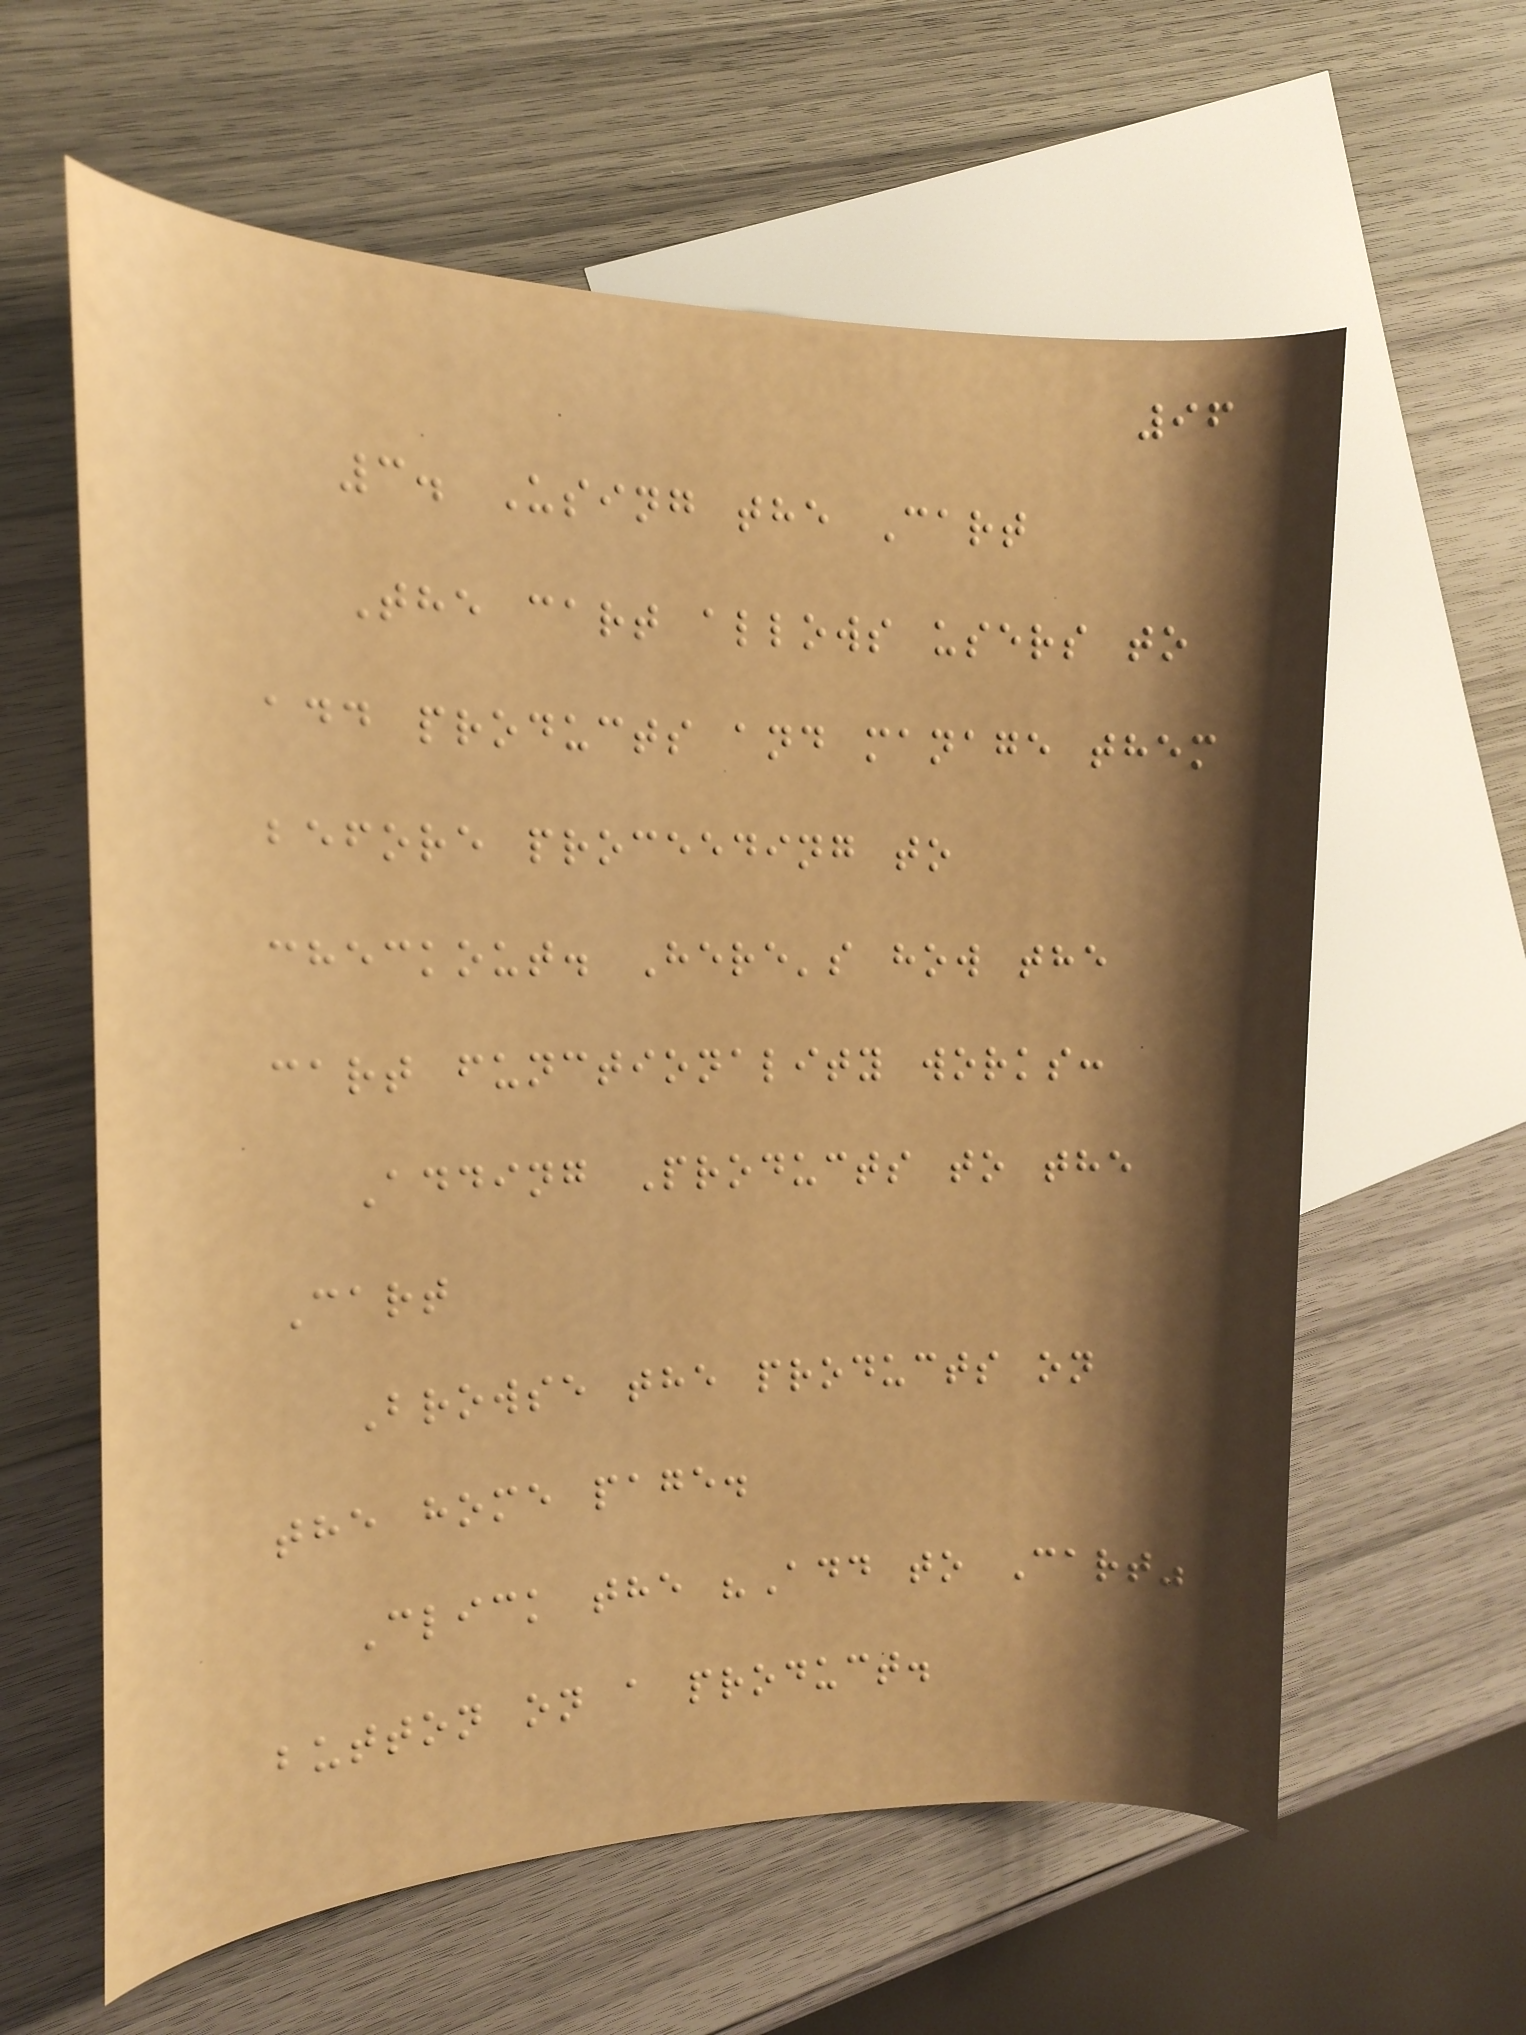96
3. Using the Cart
The cart allows users to
add products and manage them
before proceeding to
checkout. Here's how the
cart functionality works:
Adding Products to the
Cart
Browse the products on
the home page.
Click the "Add to Cart"
button on a product.
